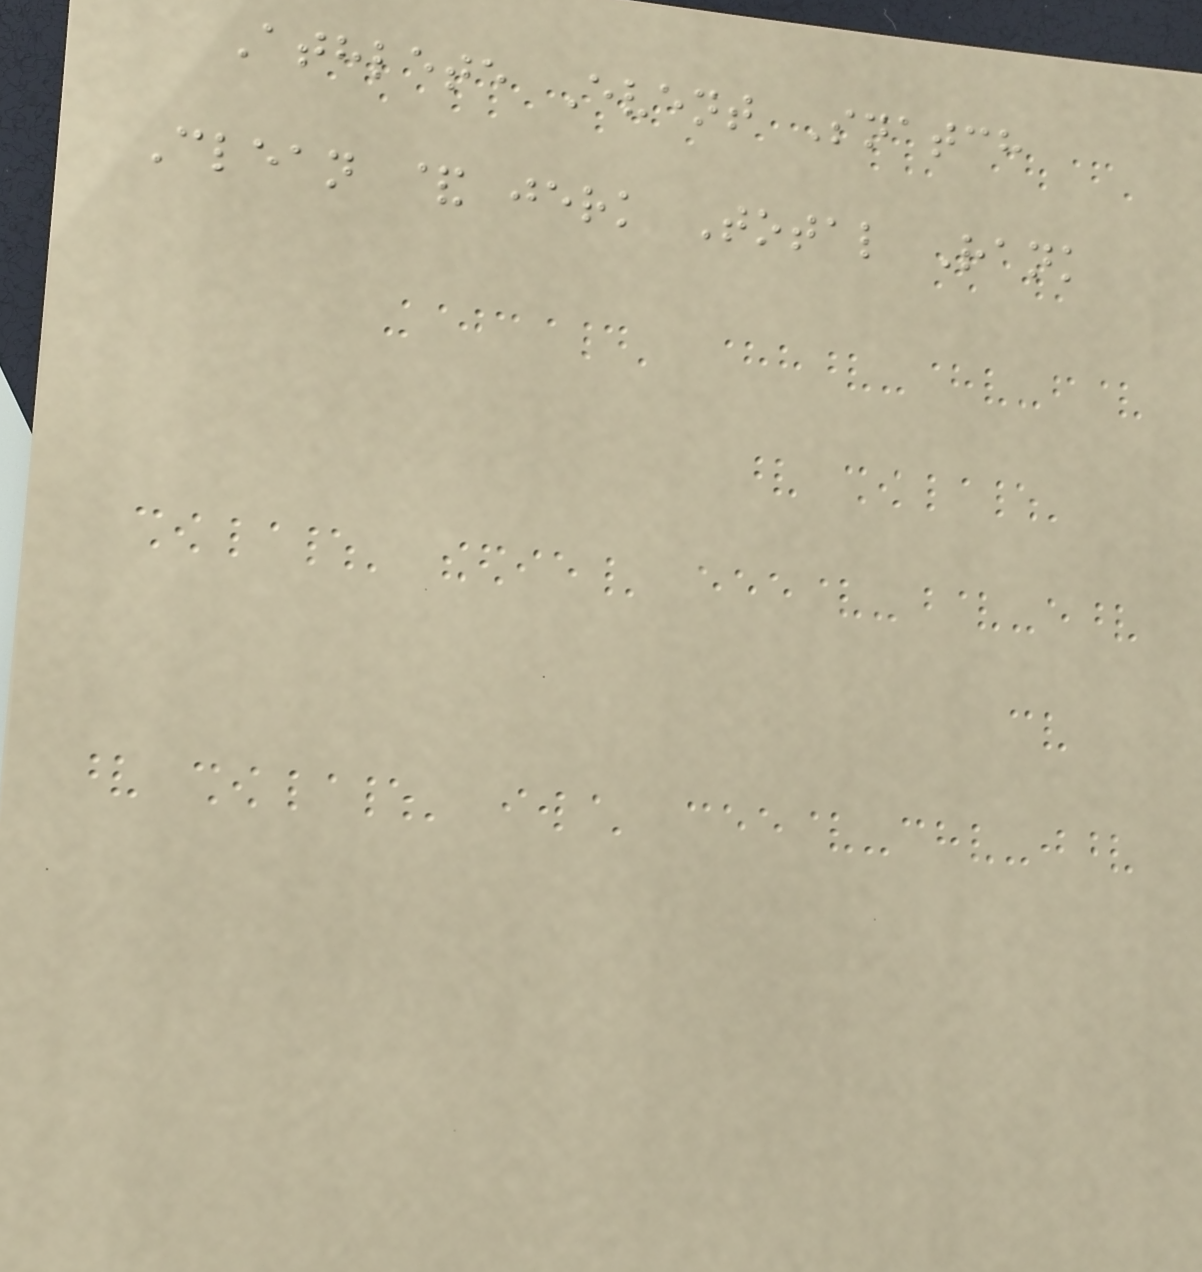Athlete Event Snatch
Clean & jerk Total Rank
